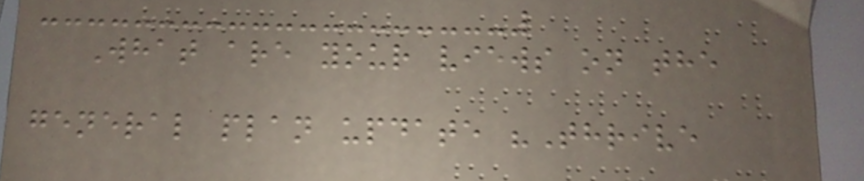What are your views on the
general plan update "Thrive
